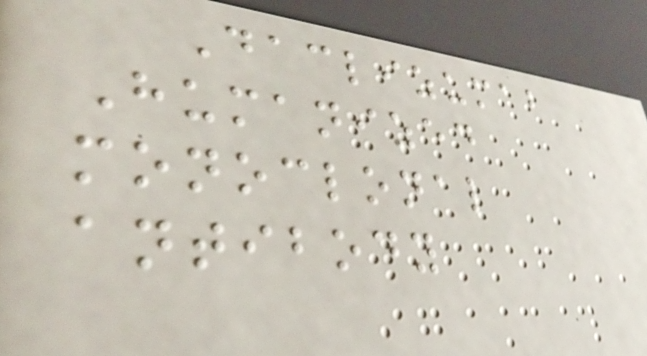Daclizumab
Humanized
monoclonal
antibody
